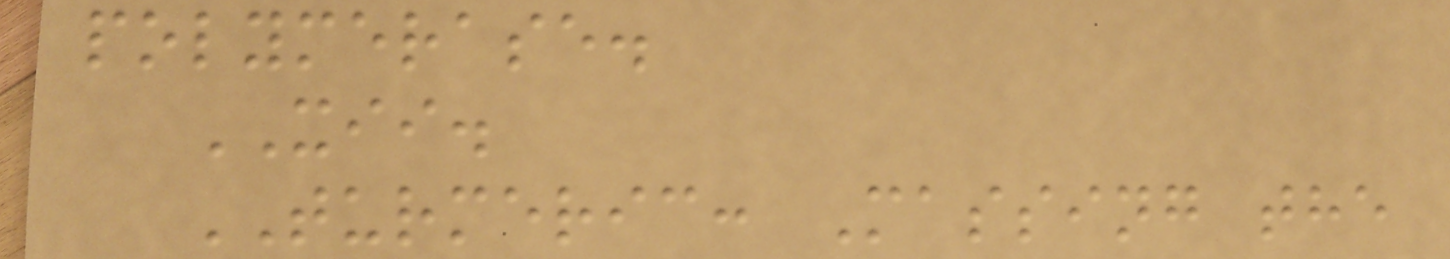polymerase.
XII.
TURMERIC: Massing the
